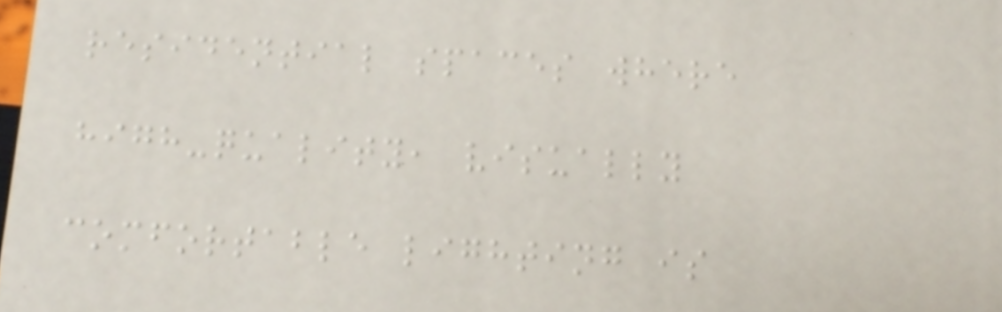residential spaces where
high-quality, visually
comfortable lighting is
